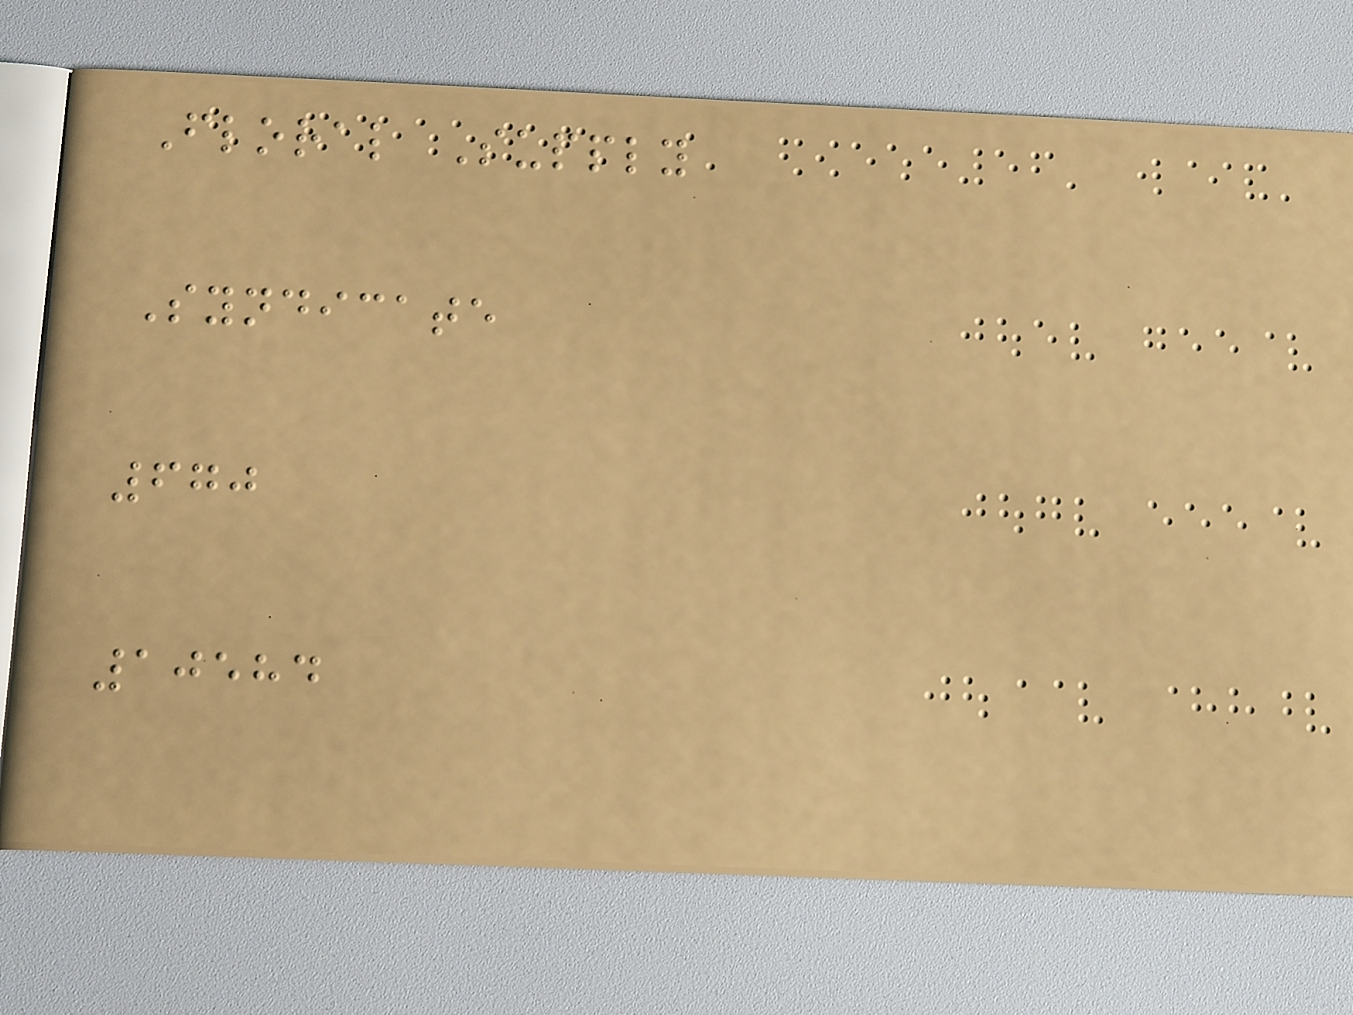Floral Supply
Syndicate
670
10584
